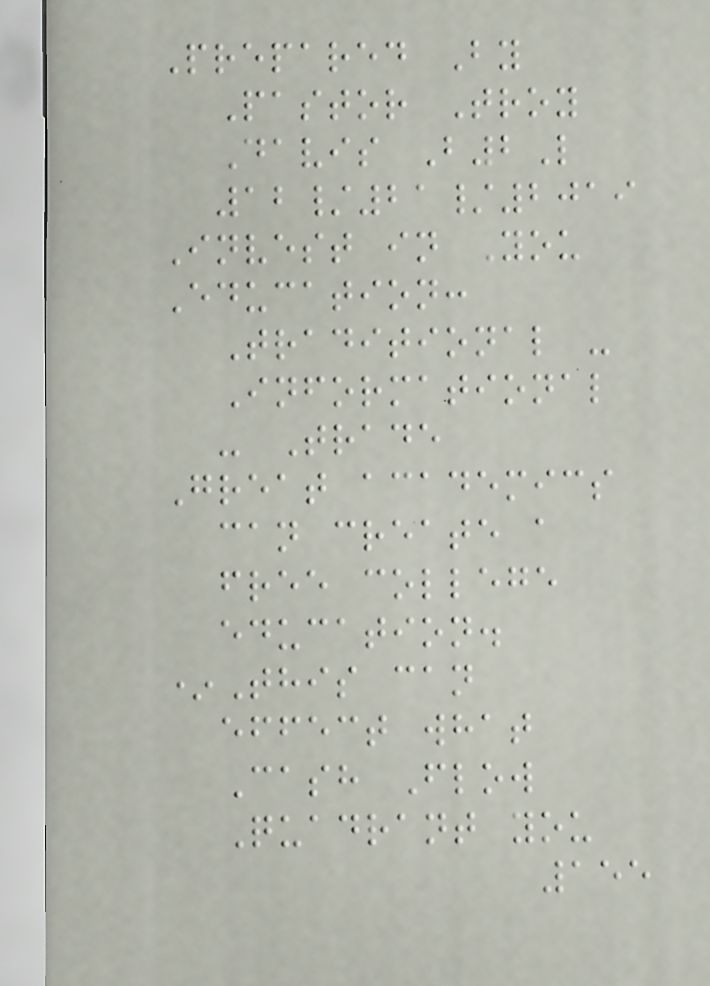Prepared By
Pastor Troy
Davis B2L
12/21/2019
Invest in You
Education:
Traditional -
Informational
- Trade
Great academics
can create a
free college
education.
*This can
effect what
Cash Flow
Quadrant you
155
